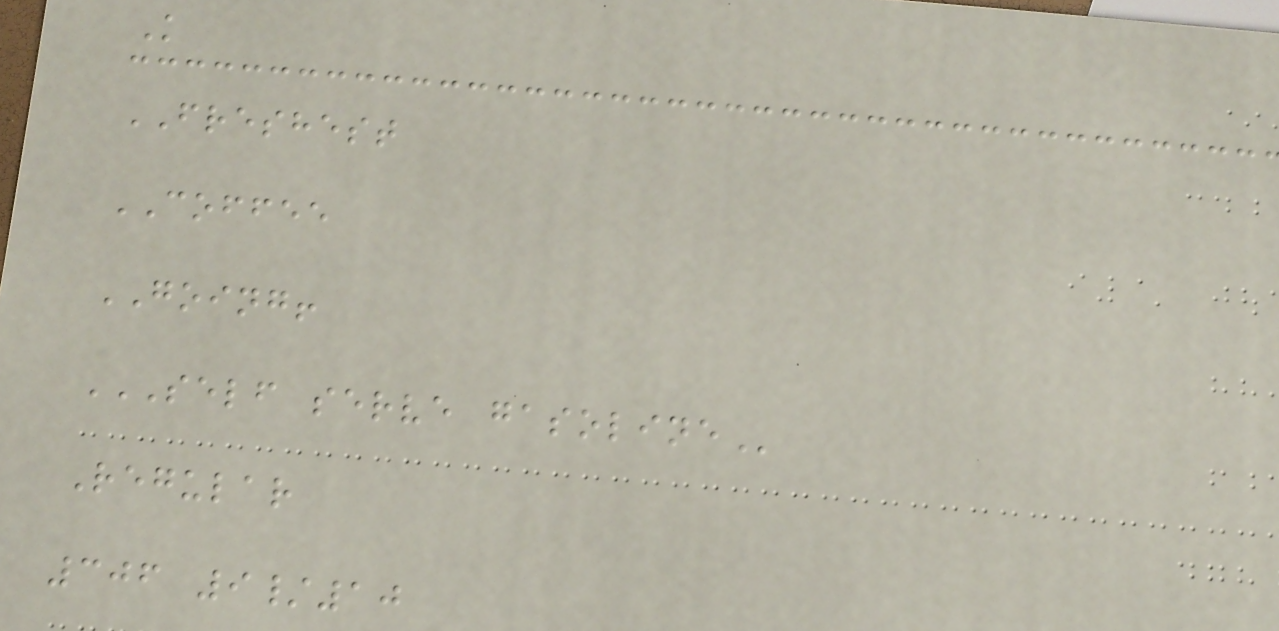K
FRESHEST
COFFEE
GOING!
SELF SERVE GASOLINE
Regular
306 9/10
